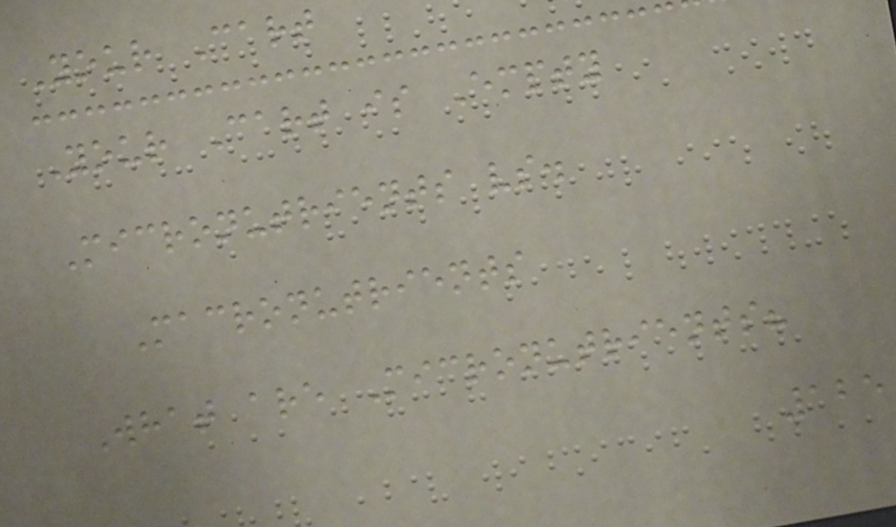Your Cart
Your Cart is Empty
Micronutrients vs.
Macronutrients
What are Micronutrients?
125
